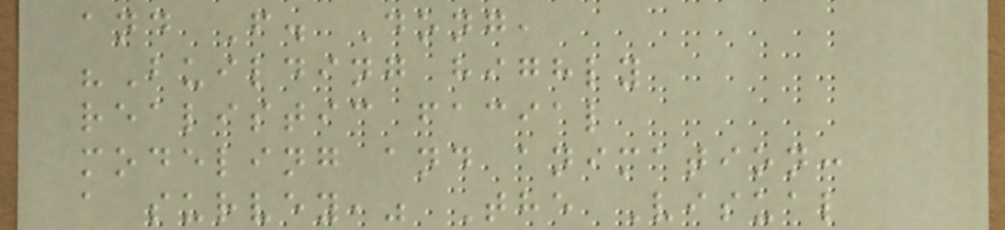and F. Dong,
"Building highly
realistic facial
modeling and animation:
a survey," The Visual
